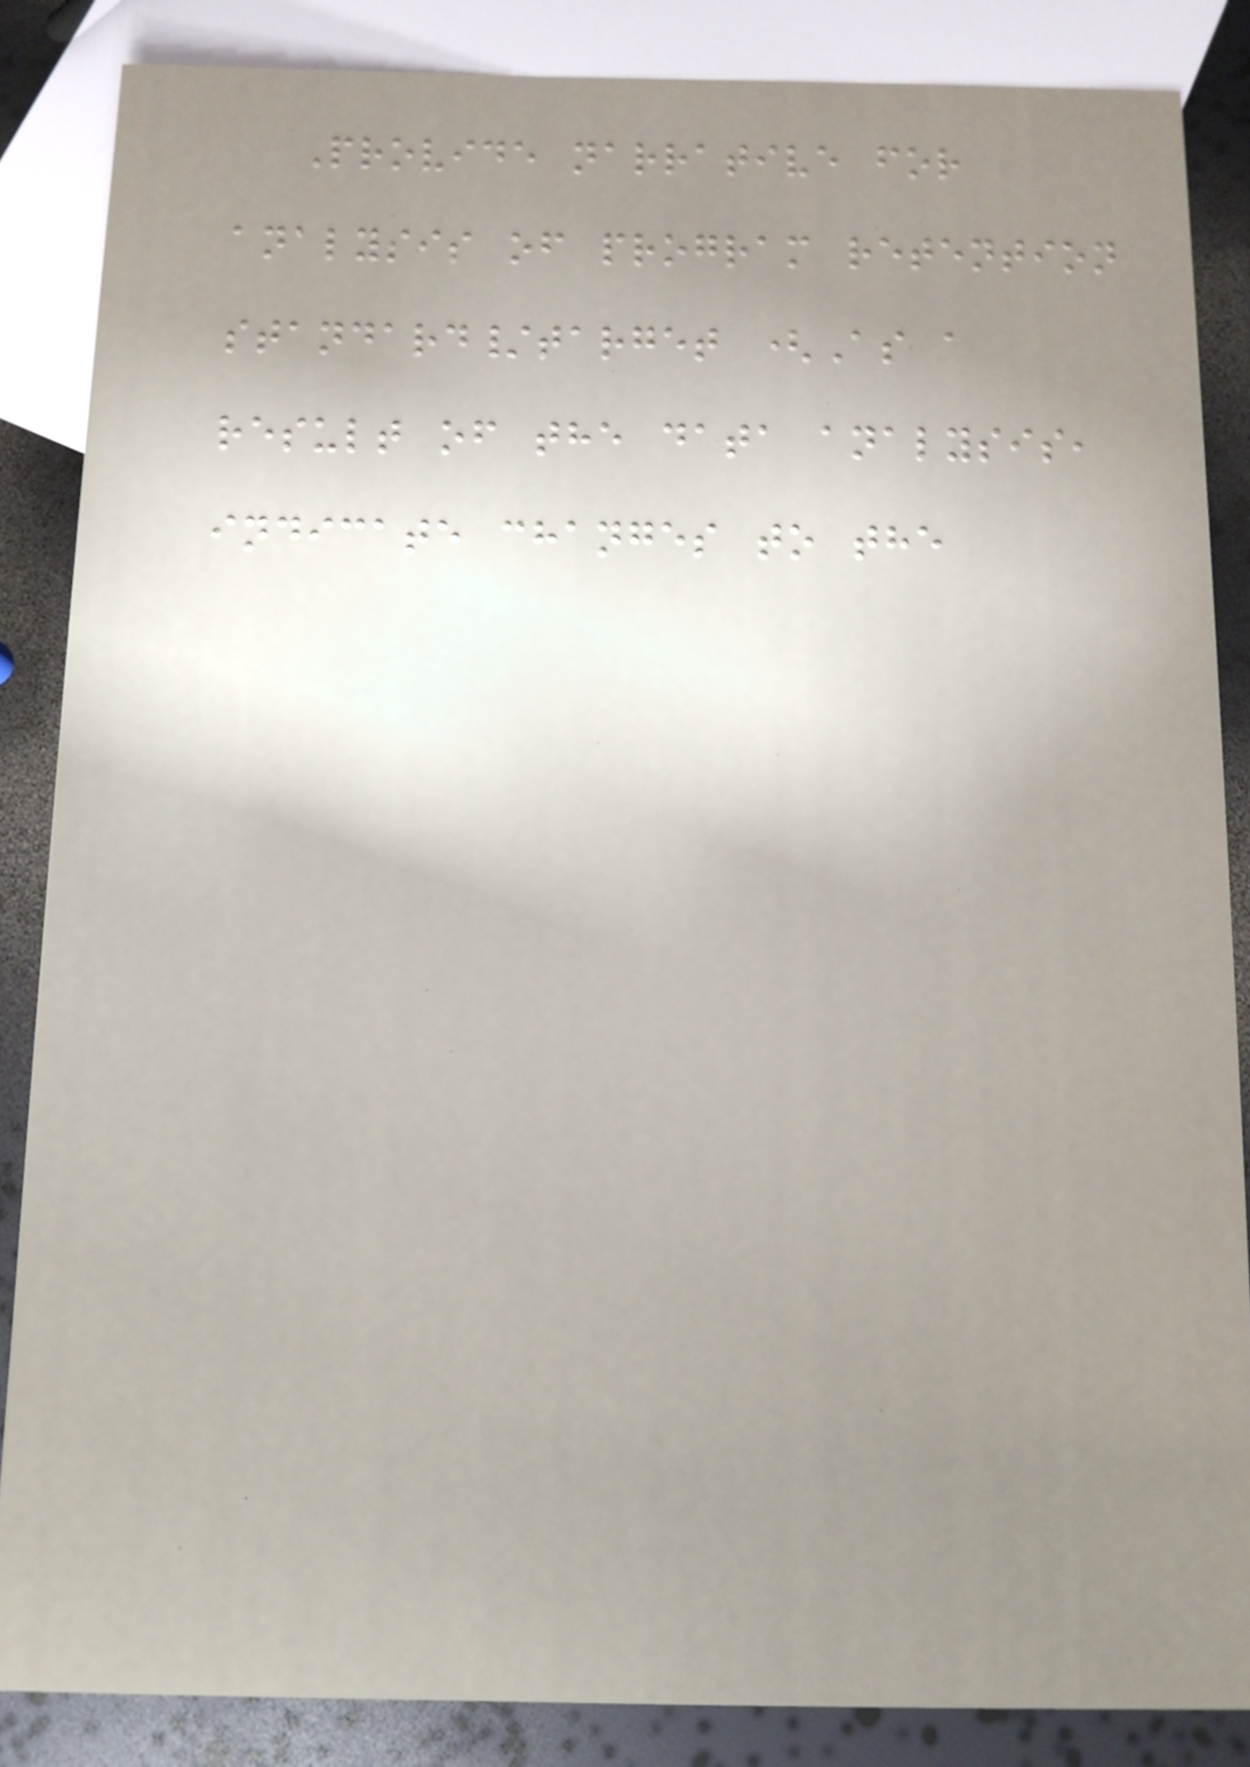Provide narrative for
analysis of program retention
standard/target (As a
result of the data analysis,
indicate changes to the
